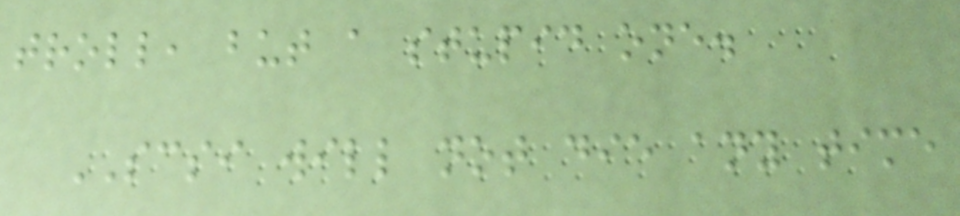troll, but a stupid one.
SCSI will not die any time
